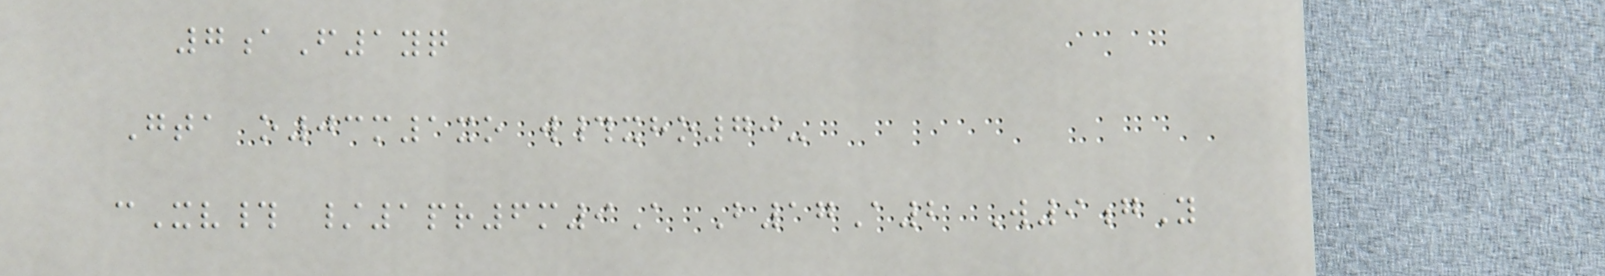7aF1yq
Gta o03m1xo w#xho70-
cXv# /1pr6m9A B17A2 W9gY
